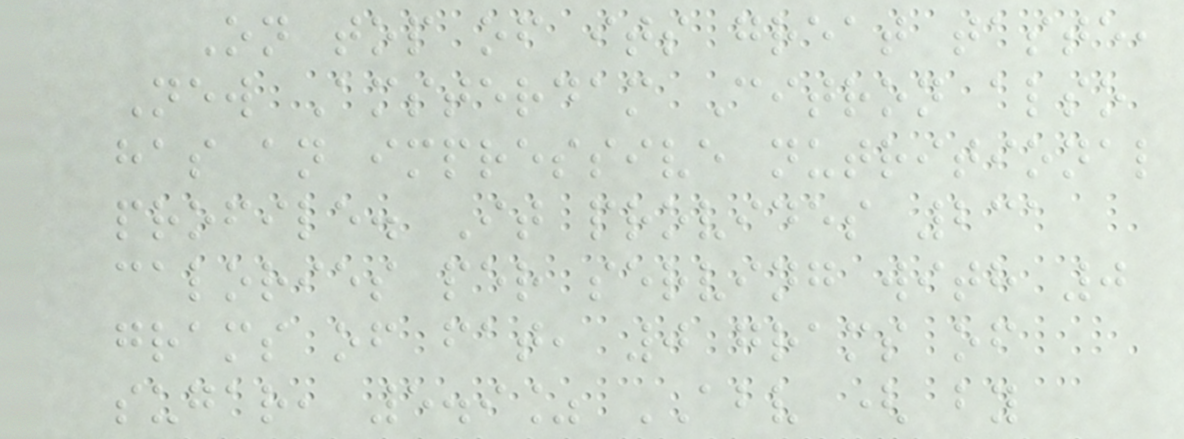On top of its great taste,
New Amsterdam Citron also
has an impressive nutritional
profile. It provides 231
calories per serving with 0
grams of fat, 0 grams of
sugar, 5.9% ABV ( by
